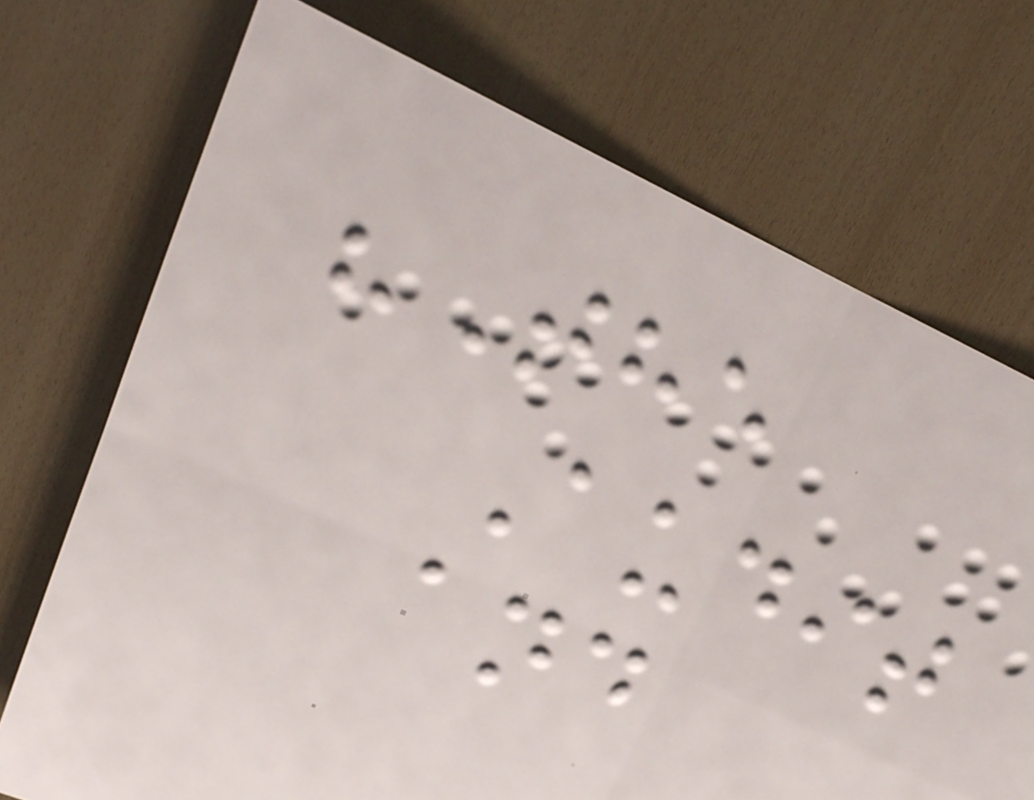"The
Audit
and
